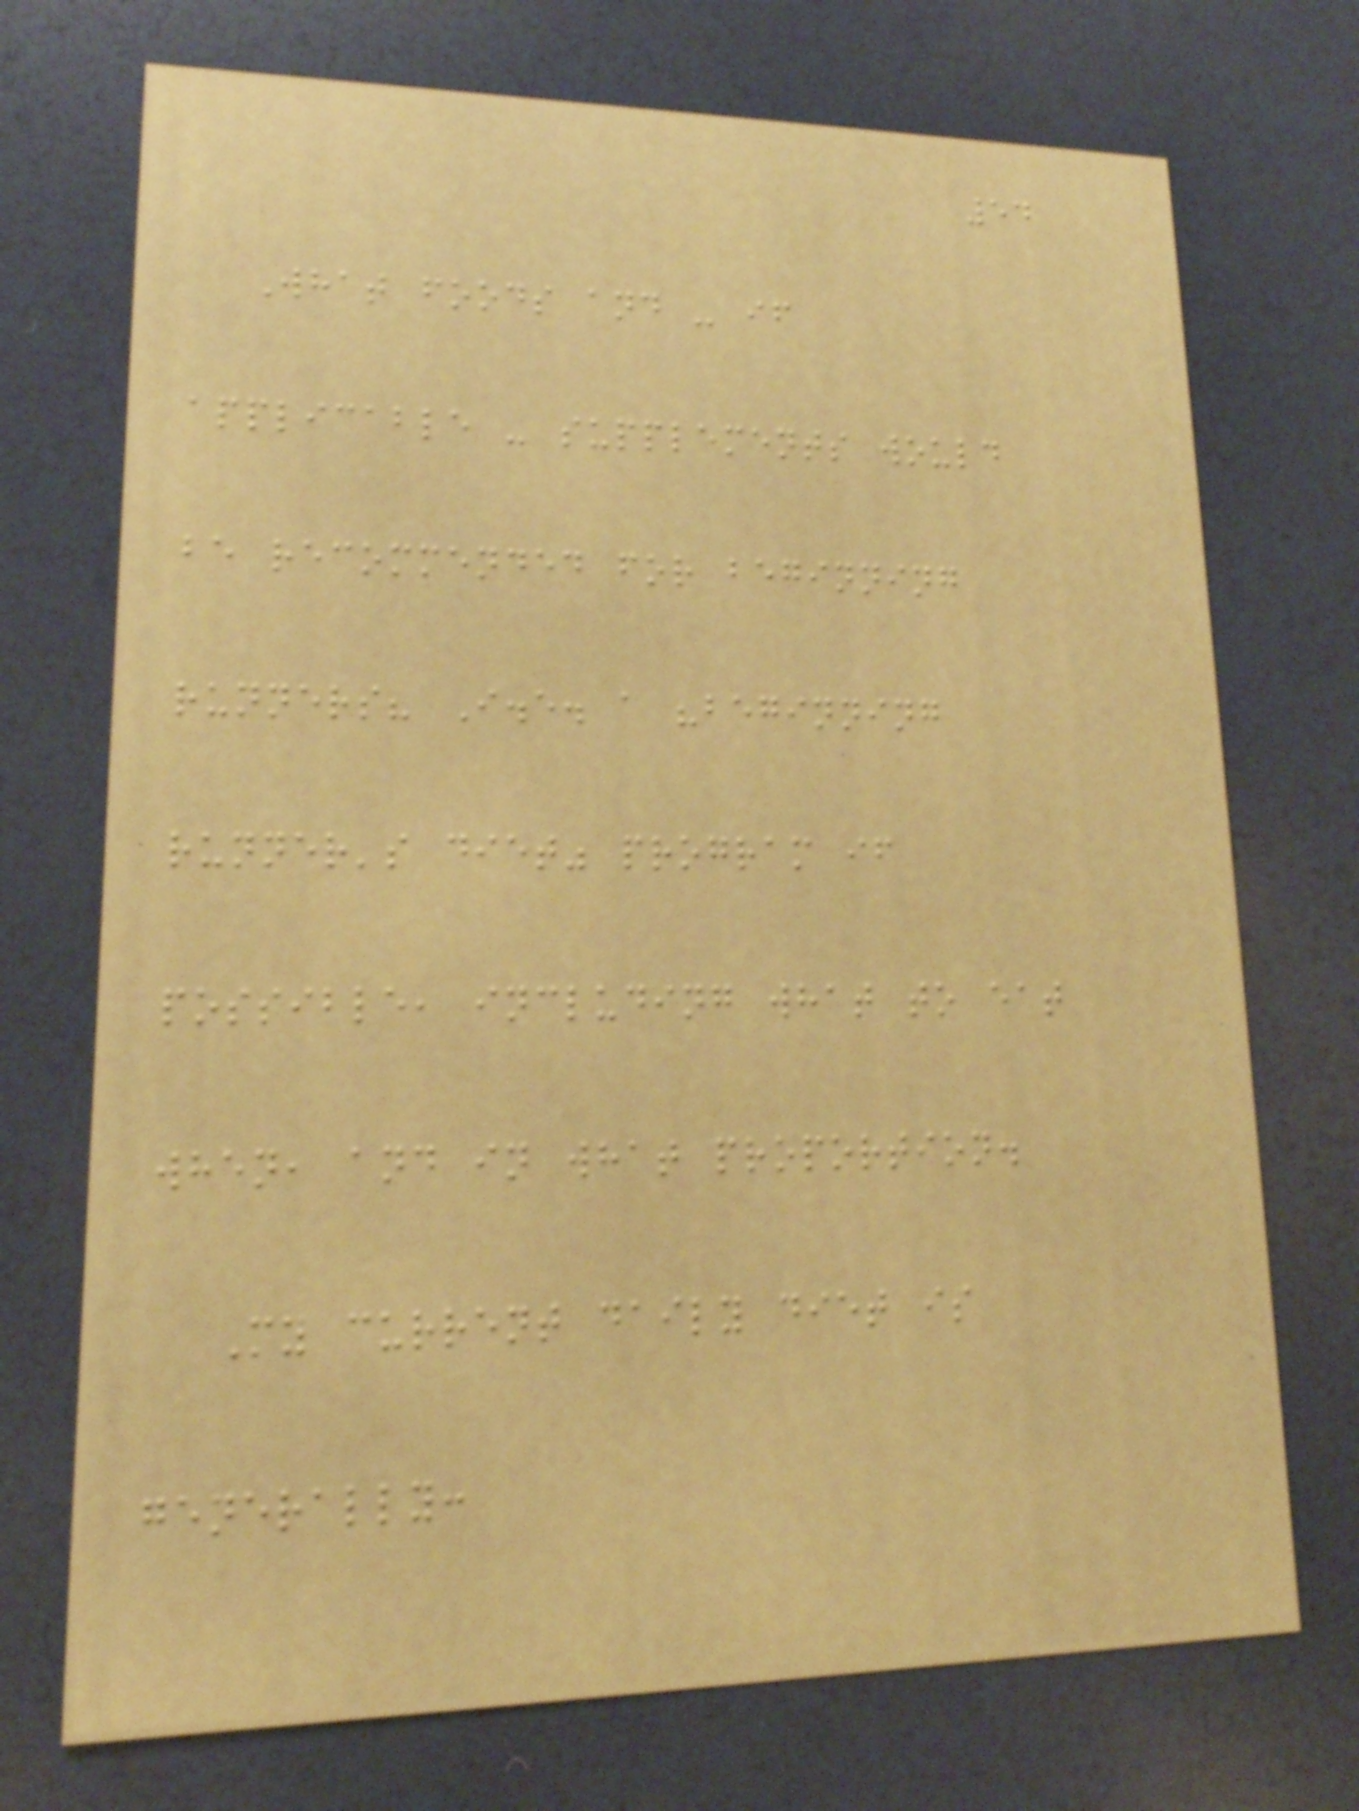54
What foods and - if
applicable - supplements would
be recommended for beginning
runners? I.e. a "beginning
runner's diet" program if
possible, including what to eat
when, and in what proportion.
My current daily diet is
generally:
